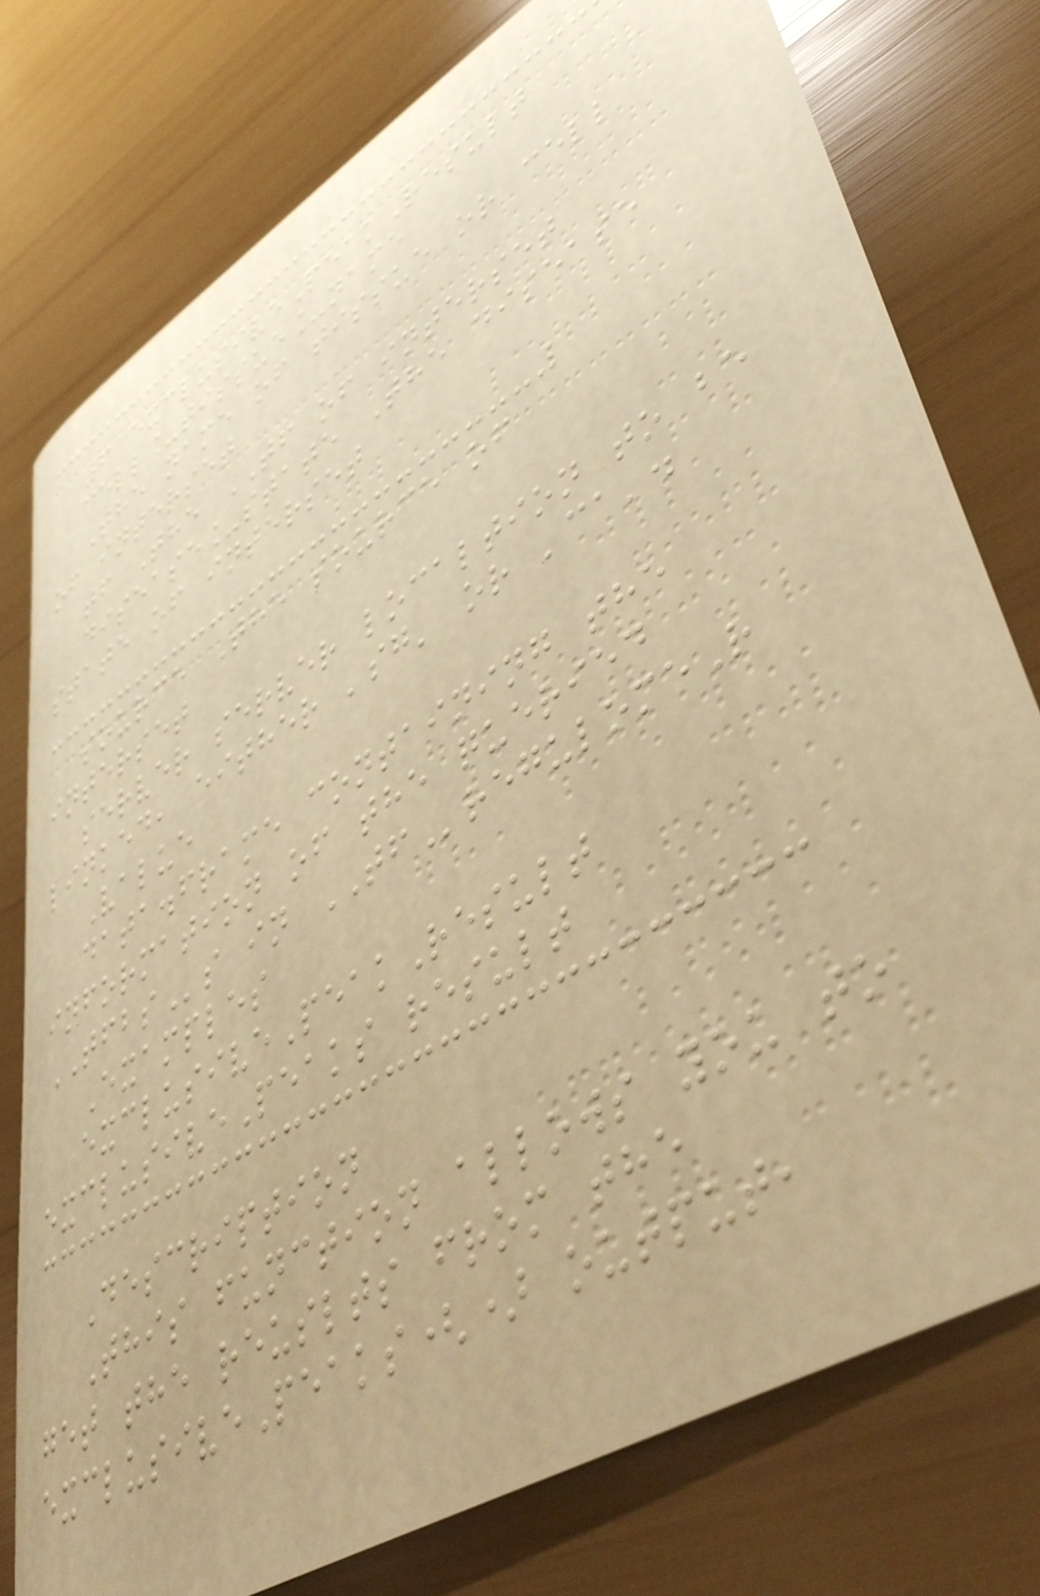6 exclusivePeakResult
cell_tissue_name
The name of tissue or cell
of interset
tf The TF of interset
disease_state The disease
state of interset
source The source of
interset
server server localtion to be
linked, either 'sg' or 'ca'.
Value
data.frame containing the
information of the queried
TFBSs in TFregulomeR
Examples
exclusivePeakResult
exclusivePeaks result
Description
This function allows you to
get the reuslts from the
exclusivePeaks() output,
